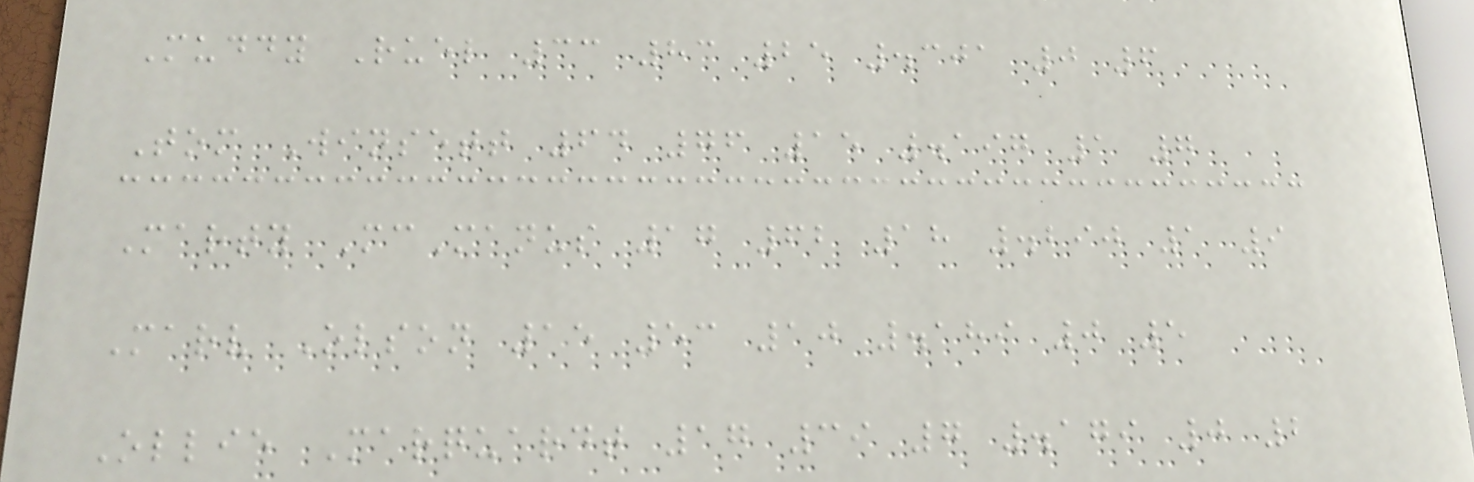Muddy Ruel 33 83 25 .301 0 6
Tom Winsett 64 76 15 .197 1 7
Marty McManus 17 62 18 .290 1 9
Marv Olson 15 53 10 .189 0 5
Ollie Marquardt 17 39 7 .179 0 2
